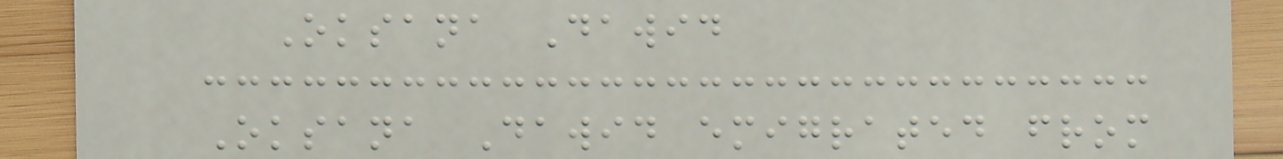Oksana Dawid
Oksana Dawid emigrated from
